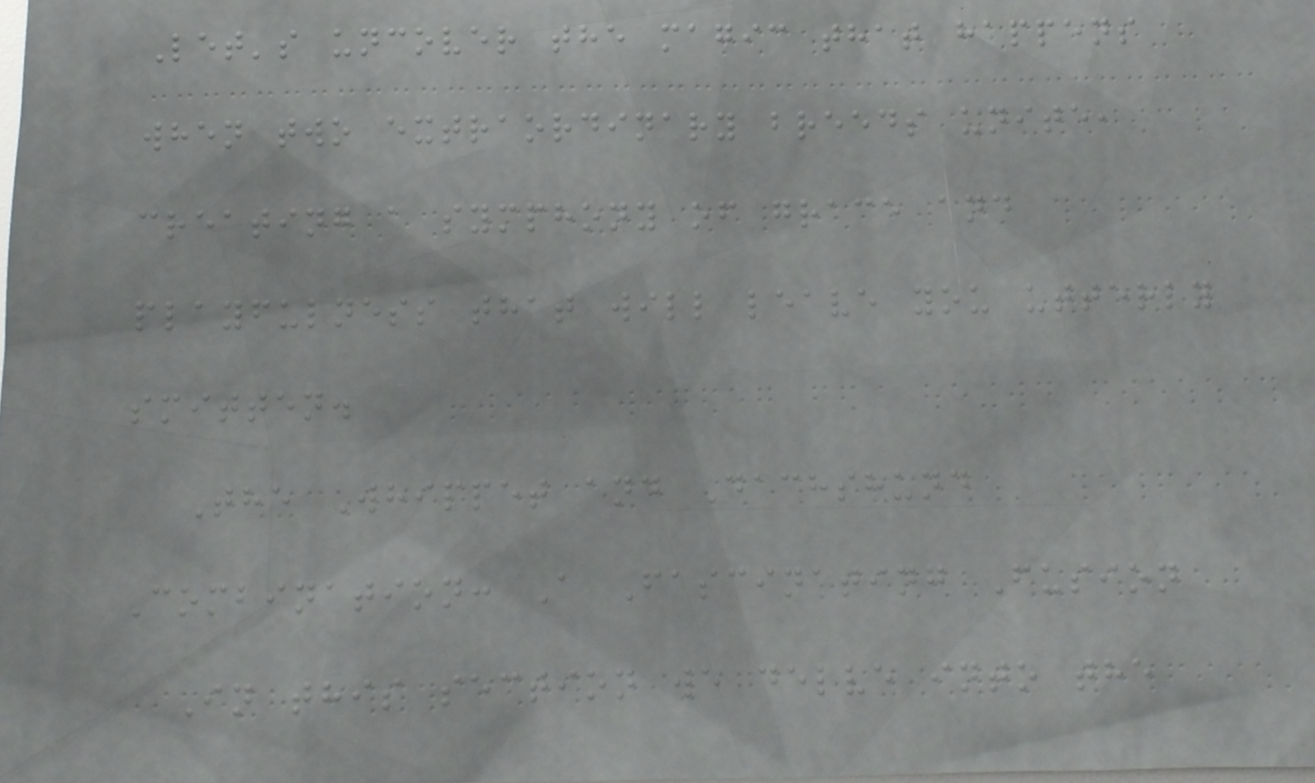Let's uncover the magic that happens
when two extraordinary breeds unite,
creating a symphony of grace and
playfulness that will leave you utterly
smitten.
The Whippet and Dachshund
Combination: A Fascinating Fusion
In this section we delve into the
